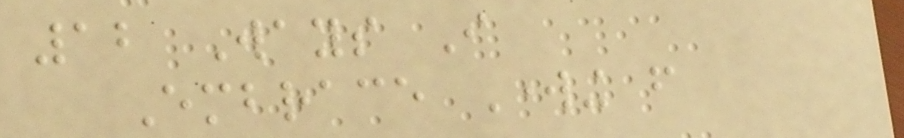12 Ways I
Embrace Working from
